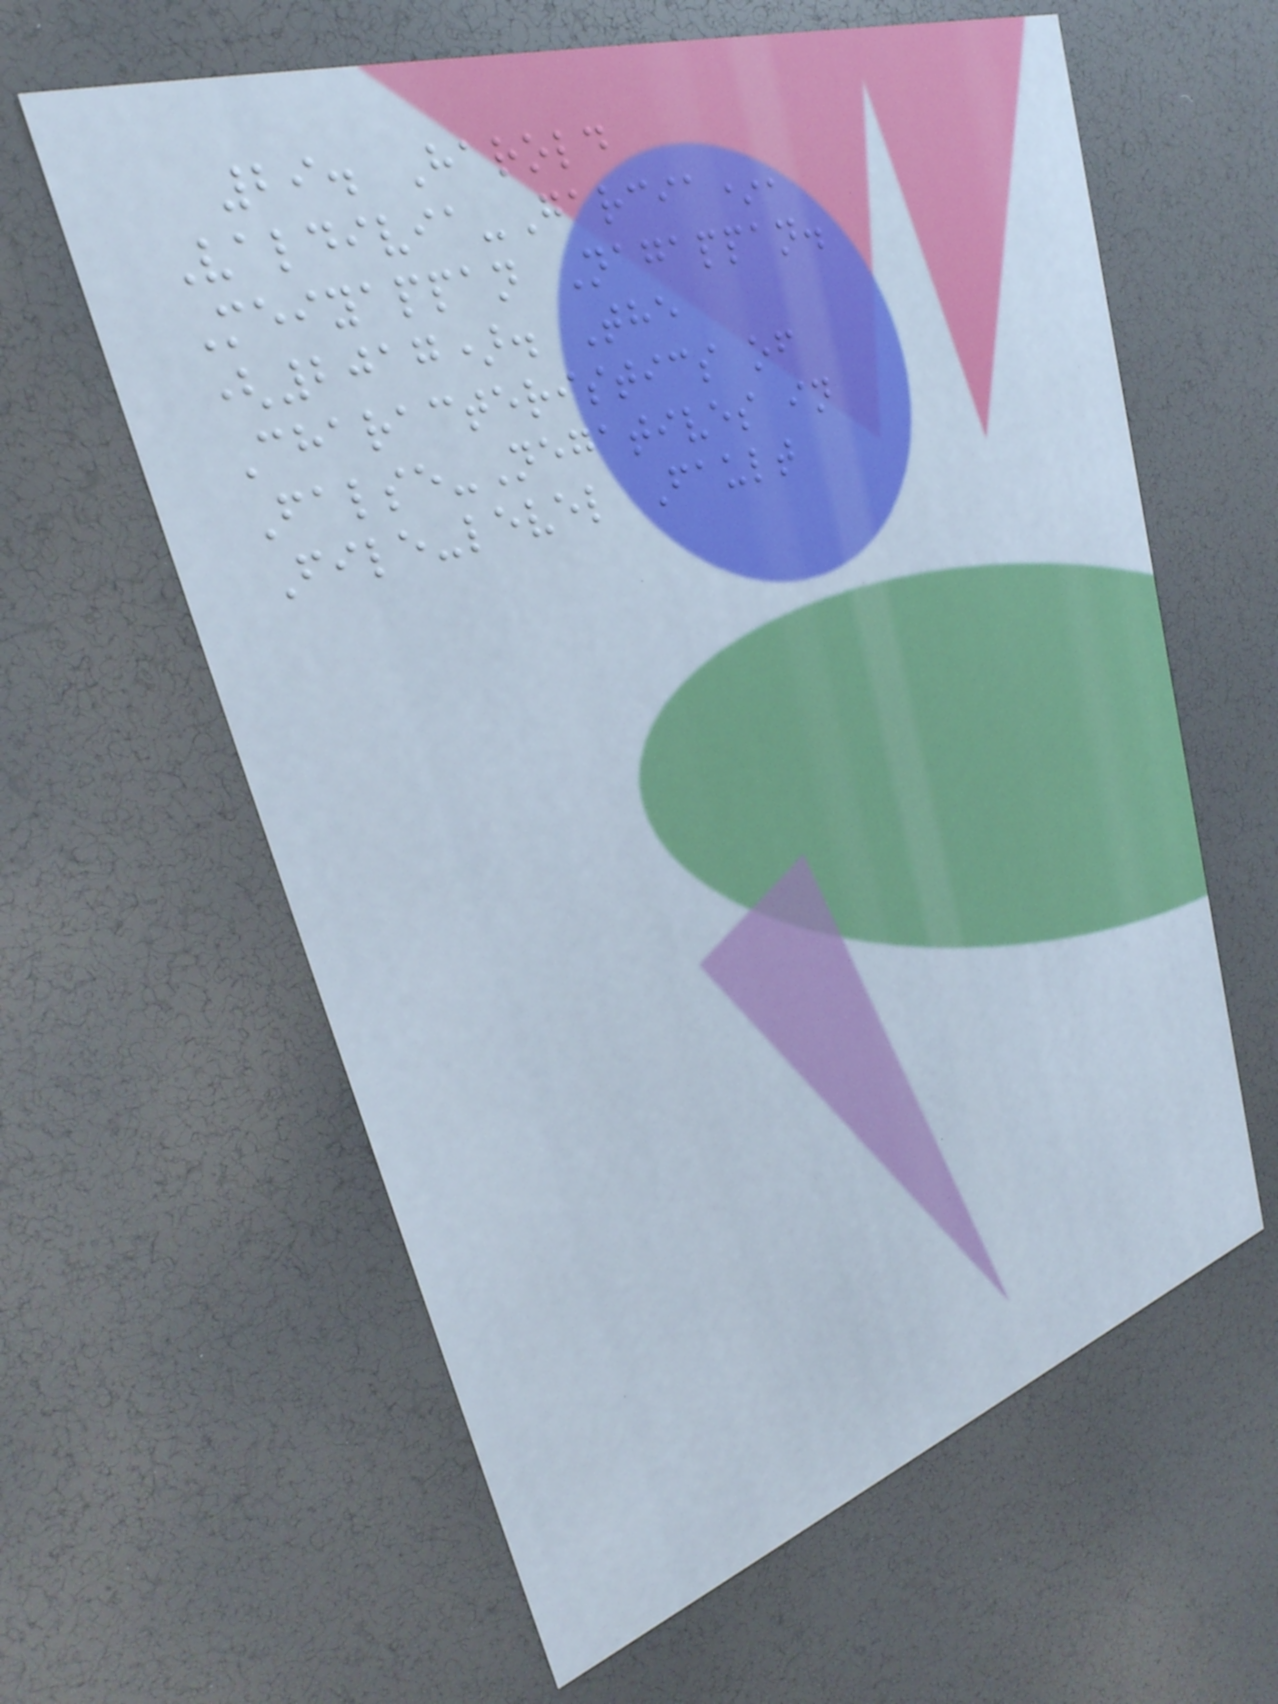29. Harold
Valdivia-Garcia*,
Meiyappan Nagappan.
(2017). The
Characteristics of
False-Negatives in
File-level Fault
